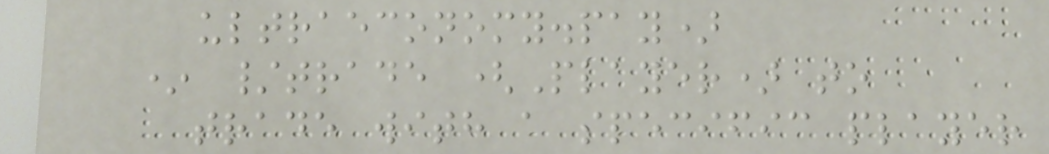ultraeconomy.pay)
* /trade (Player) to
trade with a specific player
